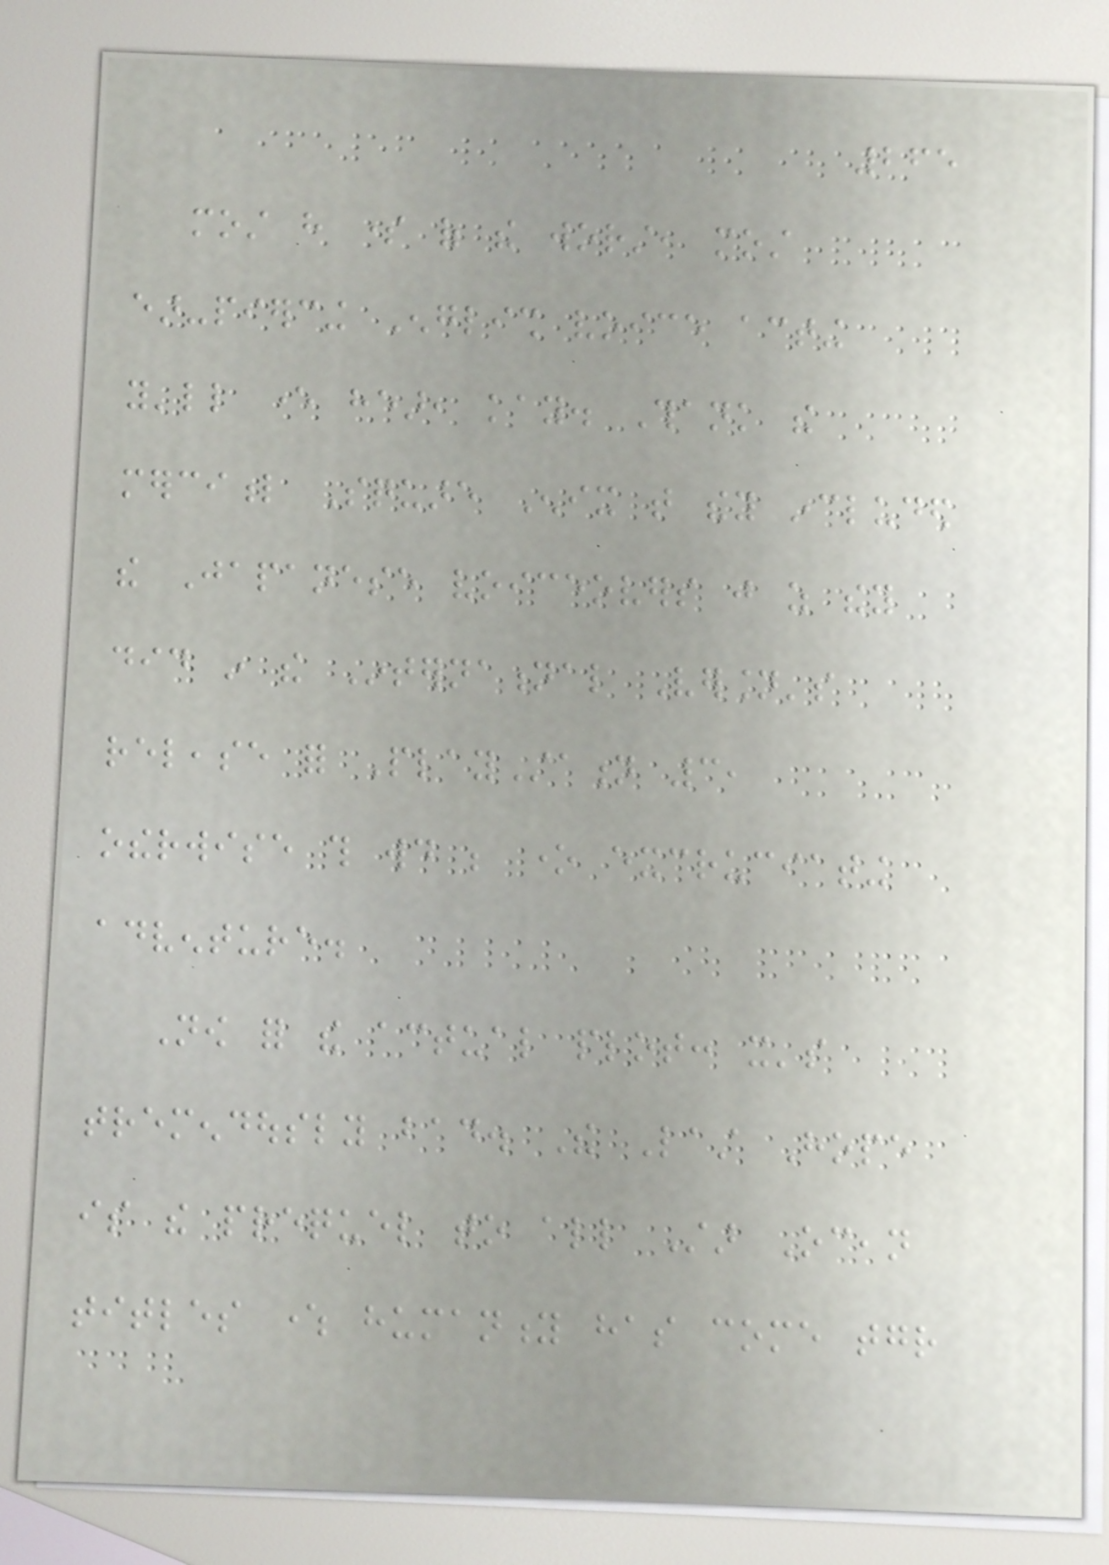265
most have some of the worst, most
ear-piercing English voice acting
you'll ever hear, kay. Thank the
merciful Square Enix that they included
the Japanese voiceovers just as they
did in the International Version's
release for PlayStation 3,
otherwise this would be one excruciating
adventure.
Now for the actual plot: it's
tremendously bad. The Last Hope
is the prequel to all Star Ocean
titles where humanity has come together
